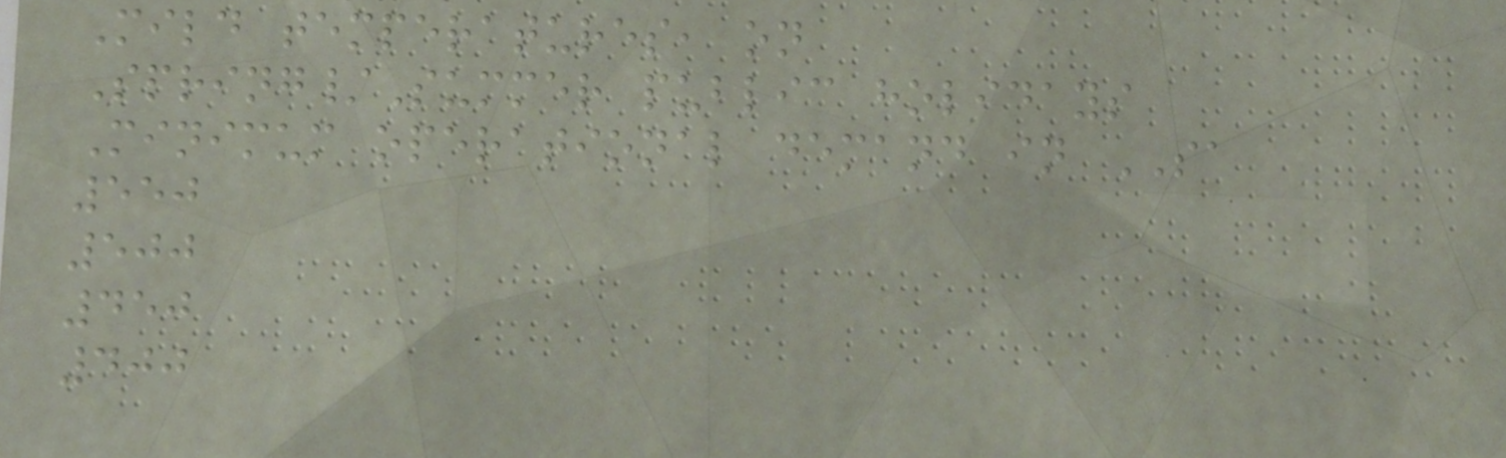Mild temperatures, on
Spring/Summer public holidays
Minimum operational demand in SA
550
500
450
400
